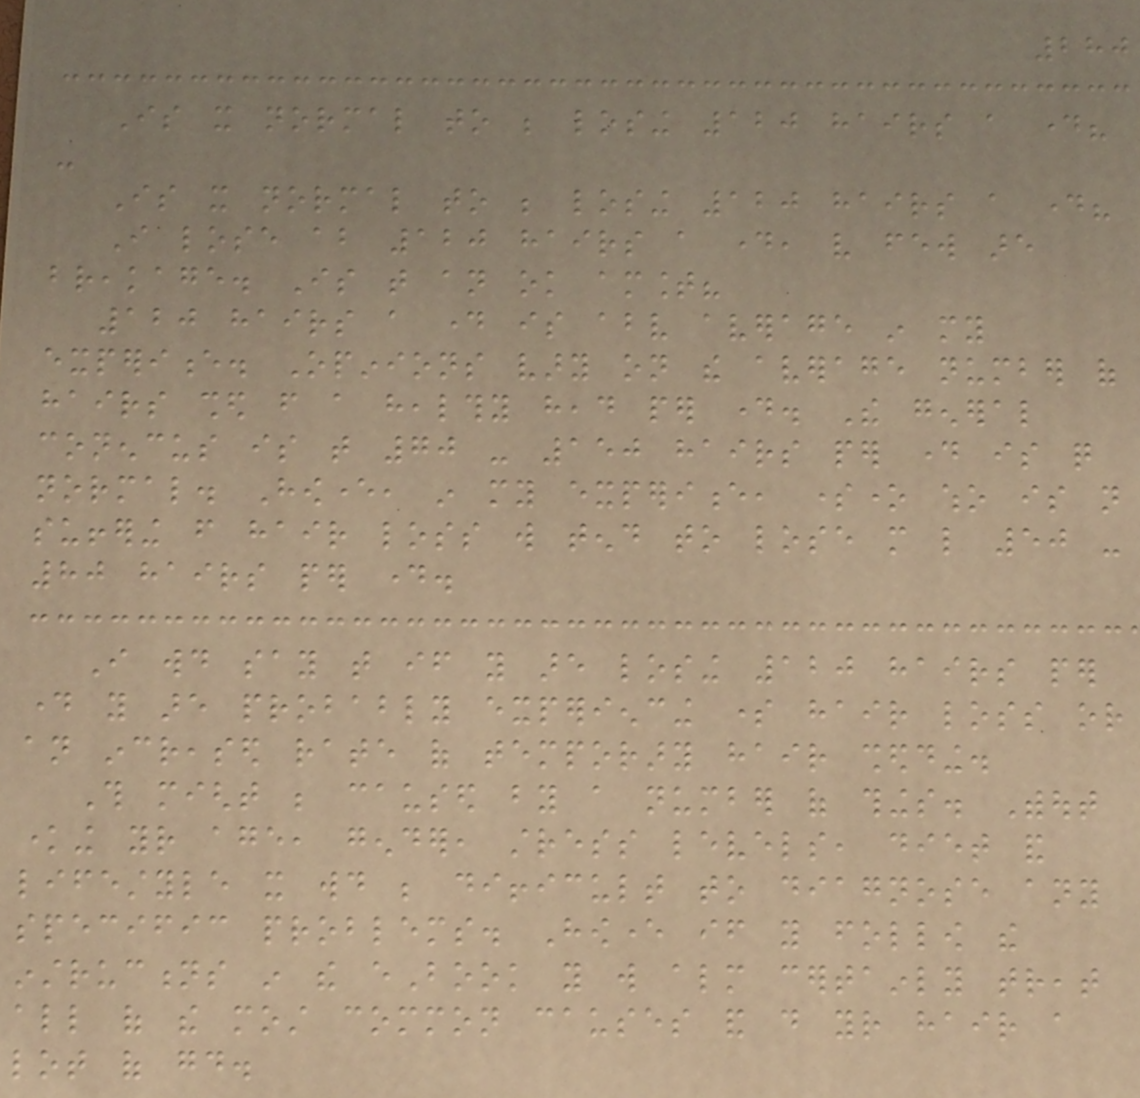280
Is it normal to be losing 120 hairs a day?
-
Is it normal to be losing 120 hairs a day?
I lose about 120 hairs a day, very few are
breakage. Is that an ok amount?
120 hairs a day is above average in my
experience. Opinions vary on the average number of
hairs shed from a healthy head per day. The general
conencus is that 70 - 150 hairs per day is quite
normal. However, in my experience, someone who is not
suffering from hair loss will tend to lose more like 50 -
80 hairs per day.
I would say that if you are losing 120 hairs per
day you are probably experiencing some hair loss or
an increased rate of temporary hair shedding.
This might be caused by a number of things. Without
knowing your age, gender, stress levels, diet and
lifestyle it would be difficult to diagnose any
specific problems. However if you follow the
instructions in the eBook you will almost certainly treat
all of the most common causes and do your hair a
lot of good.
